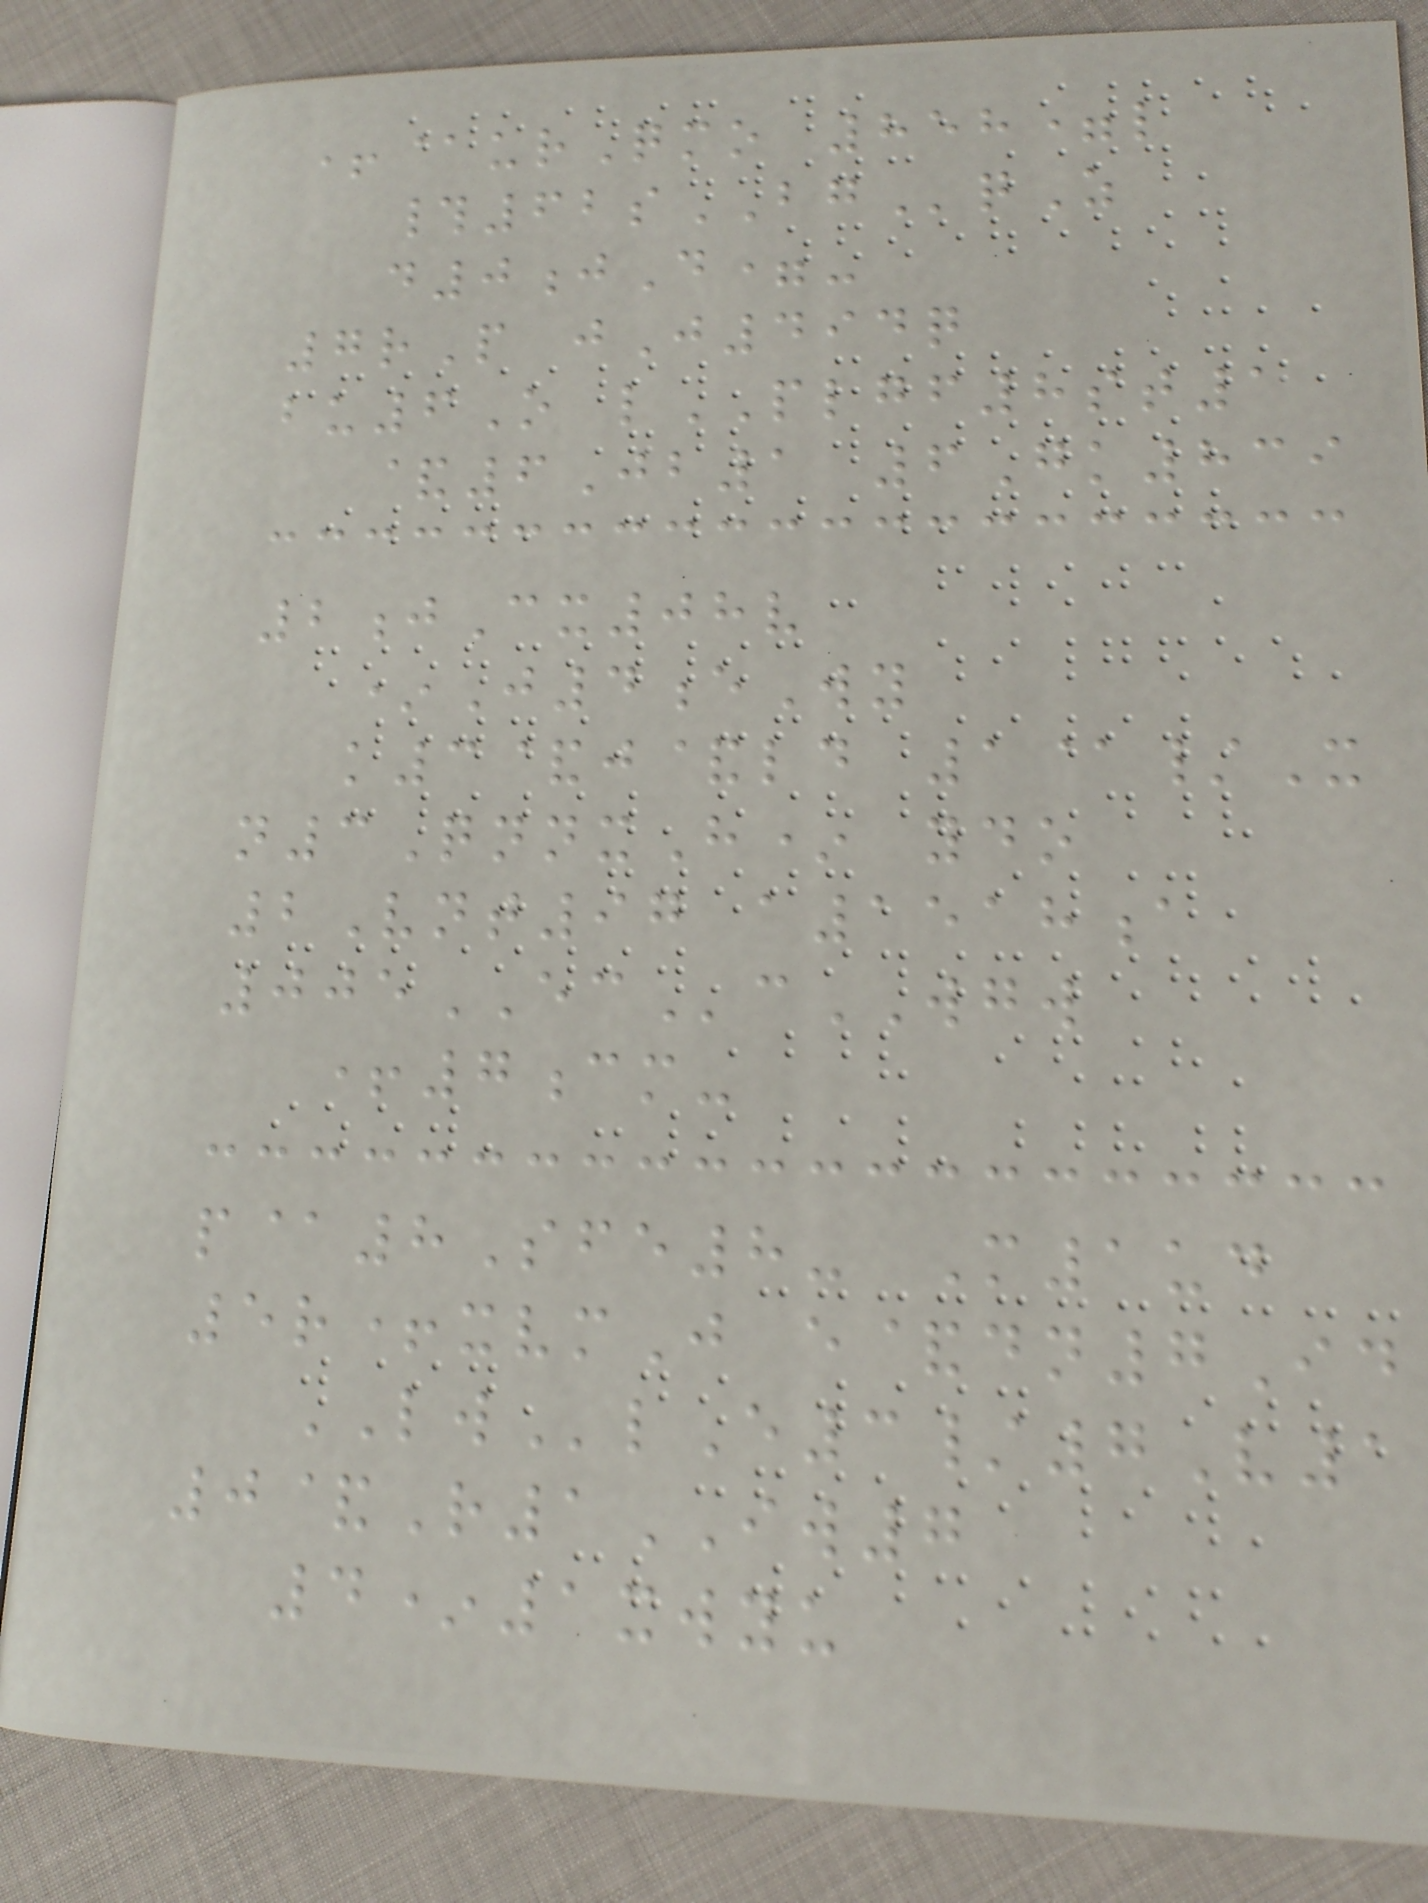+@urQmo 858=l
#62sBGqZ
d0jD=-
7rP jJ494q
bu6O lPLGF8st1
&6Jb1 6Gk839
2jCx08v
*J4eWy
k3&j&ld 1@/X
n3QnnxH* ydo
2Vnt97 a1518a
005ECcWGW
+7cm-
p@8Sfe8- M1ud
5r+xvmJ e&dn7Id
LWlE3/7V1
0&R1IW7
4*1xwyu
